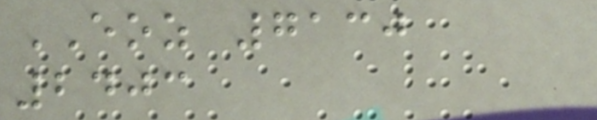EOZ 7130
2403
